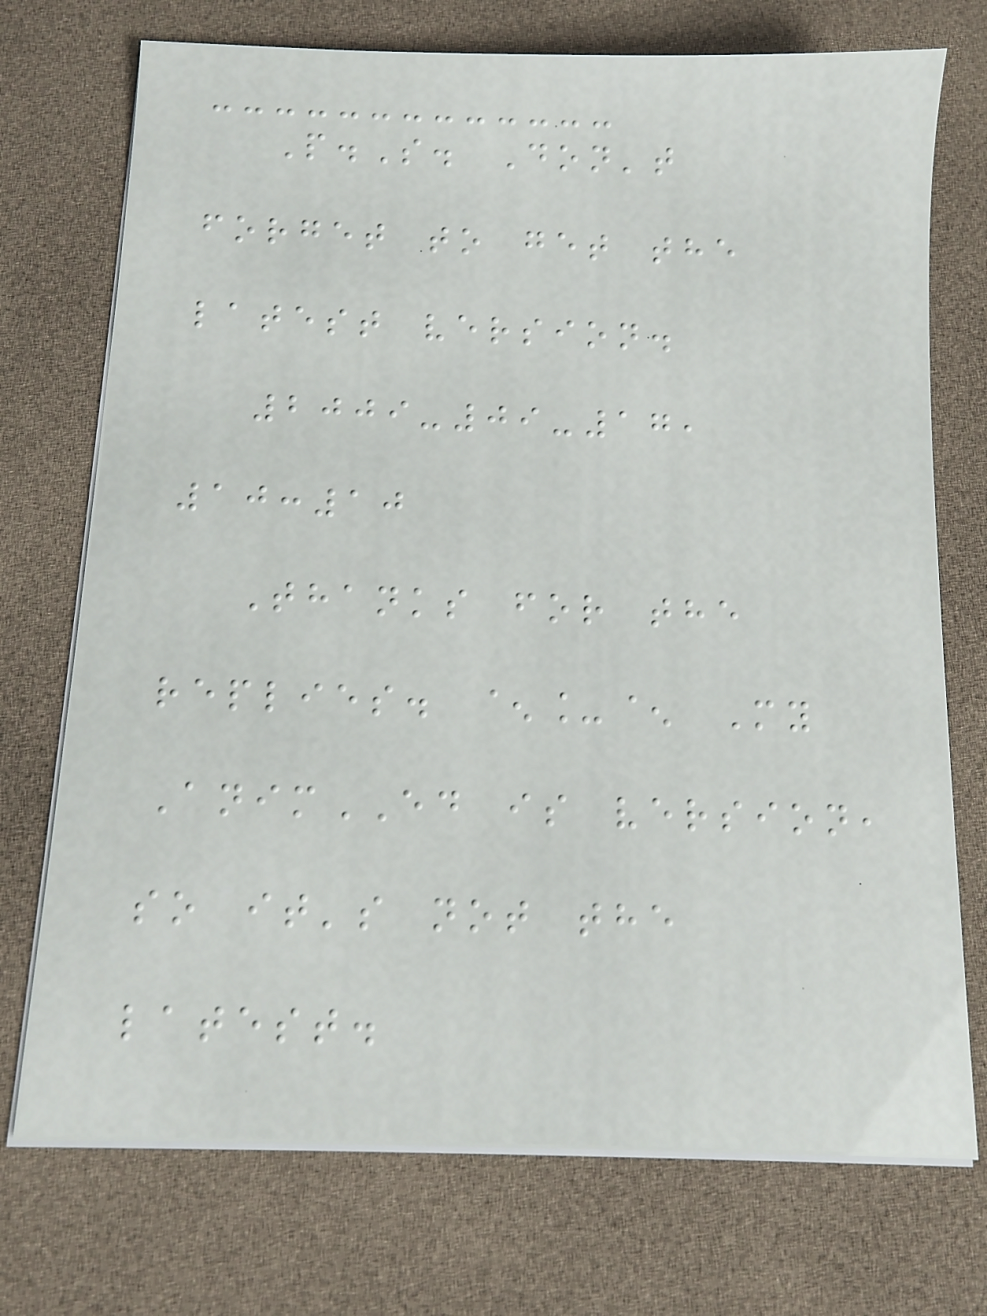P.S. Don't
forget to get the
latest version.
2009-09-17,
10:10
Thanks for the
replies. ^_^ My
AnimED is version,
so it's not the
latest.
